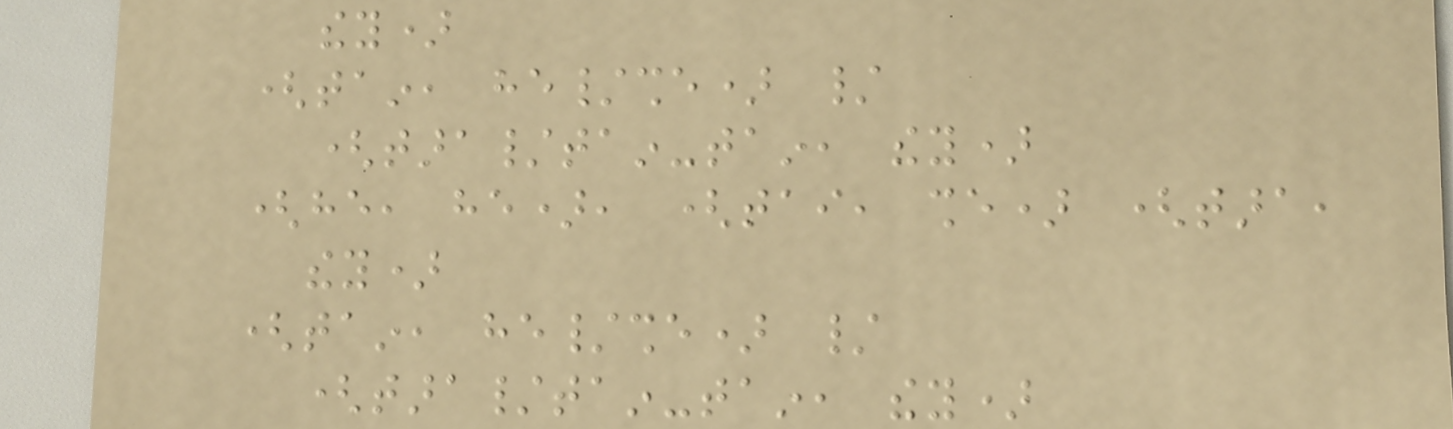they)
(tain, he/she) /
(tara/tain-tain, they)
(he, he), (tai, she) (tara,
they)
(tain, he/she) /
(tara/tain-tain, they)
